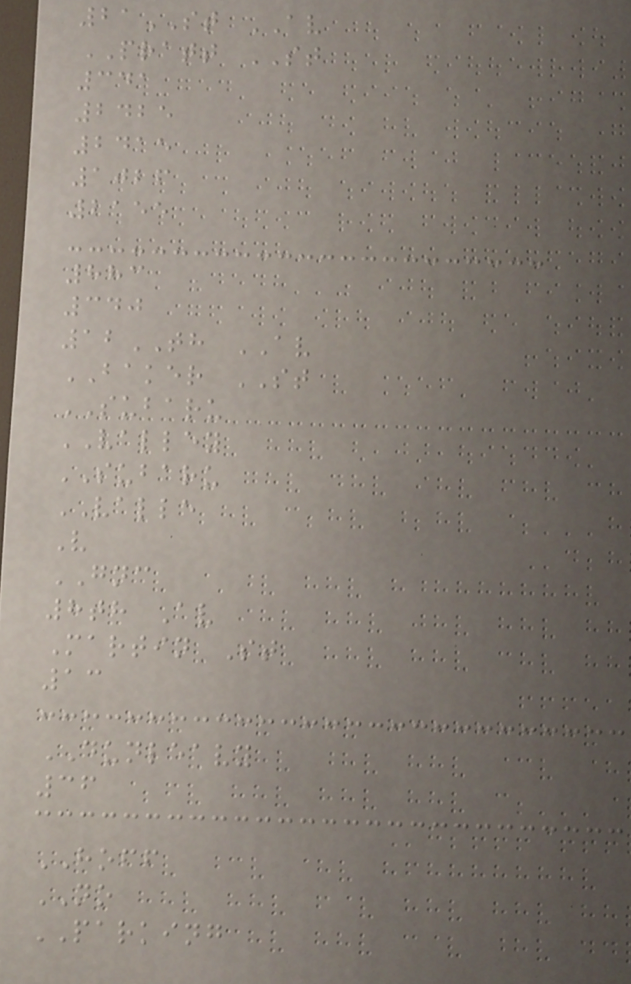21ST AV
PRATT ST
341
2425
2415
1026
2155
883
340
12TH AV
BAKER ST
SUBARU
VALLEY
SUBARU
VALLE
V
GNC
8th Av
Martin St
13
DUNLEAVY
36
HOFF
NO
PARKING
